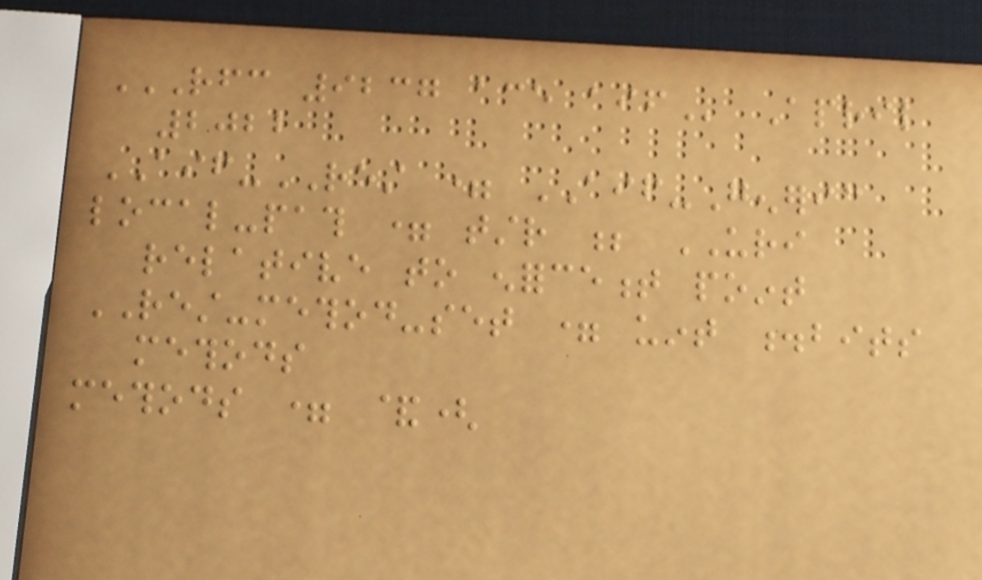RFC 9237 ACE AIF April
2022
AIF-REST = AIF-Generic
local-path = tstr ; URI
relative to enforcement point
REST-method-set = uint .bits
methods
methods = &(
